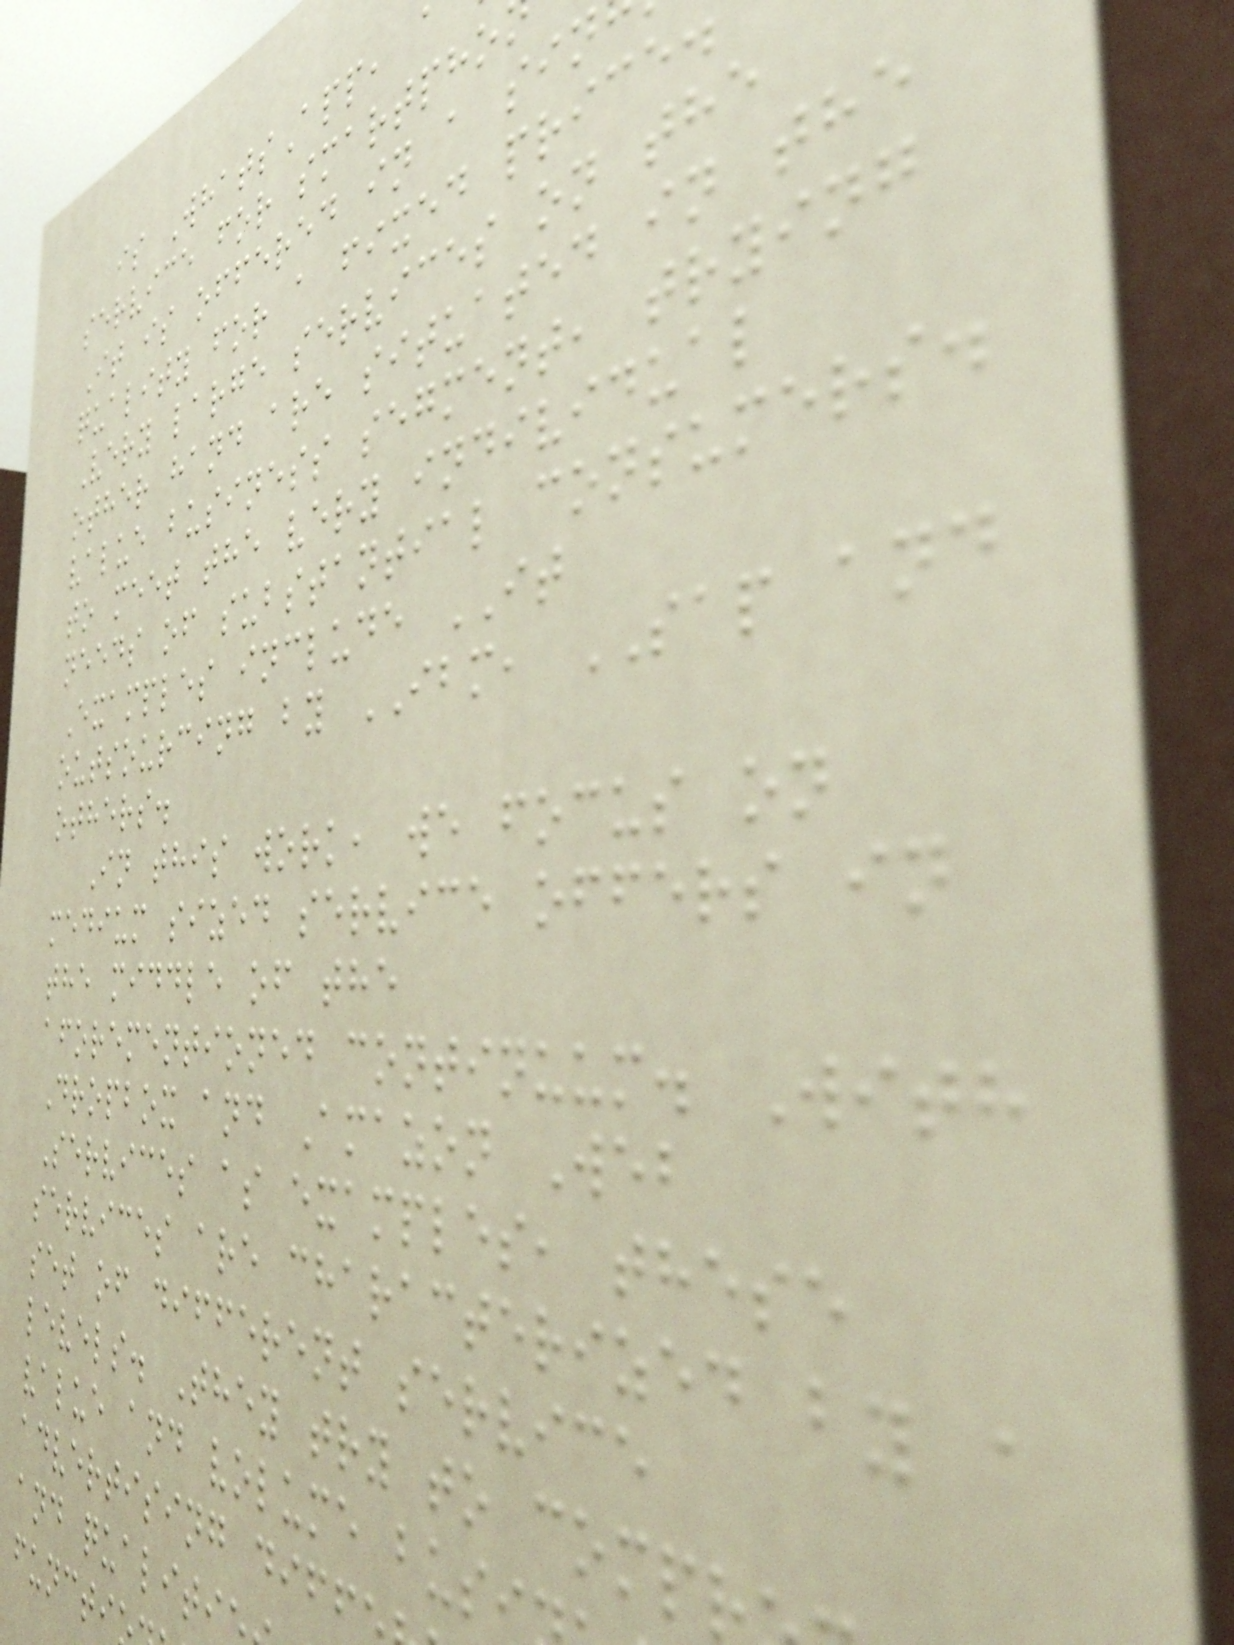is WhatsApp,
service for smartpho
It is offered in a sin
quality for a fixed price
Very large services on the
other hand are situated in the
value business segment, trying
to meet the very individual
needs of substantial consumers.
Examples include IT
outsourcing by IBM, SAP and
others.
In this work, we focus on
medium sized service offers in
the middle of the
aforementioned continuum. With
Dropbox and Amazon Web
Services as examples, these
services are characterized by a
set of different service
levels. They try to comp
value and volume busi
advertising diff
and qualiti
